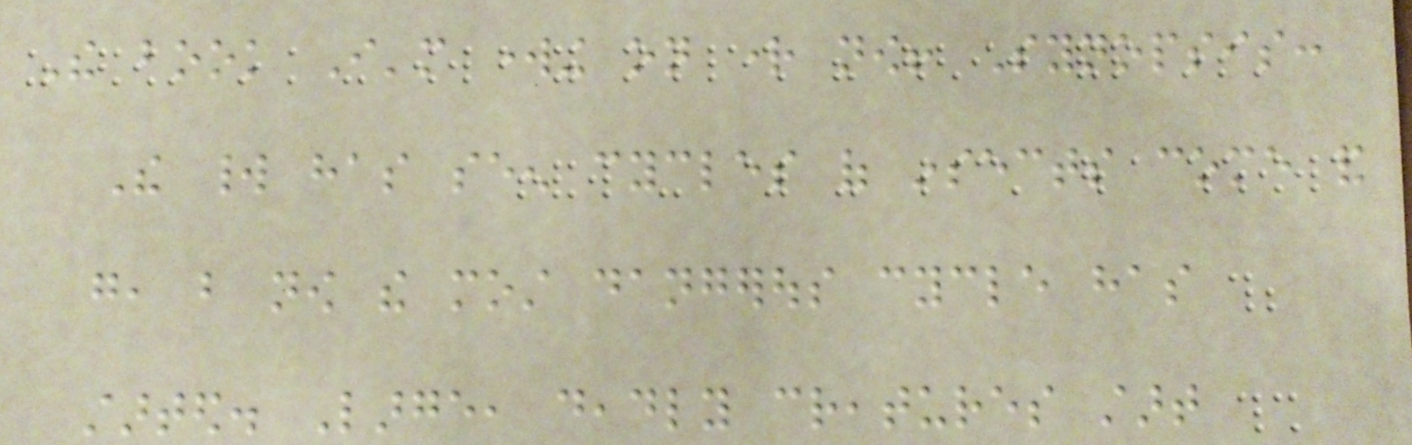The book I'm working on right now! Synopsis:
The world has seen cycles of insects come and
go, but now the most dangerous cycle has
started. Large, deadly creatures start
